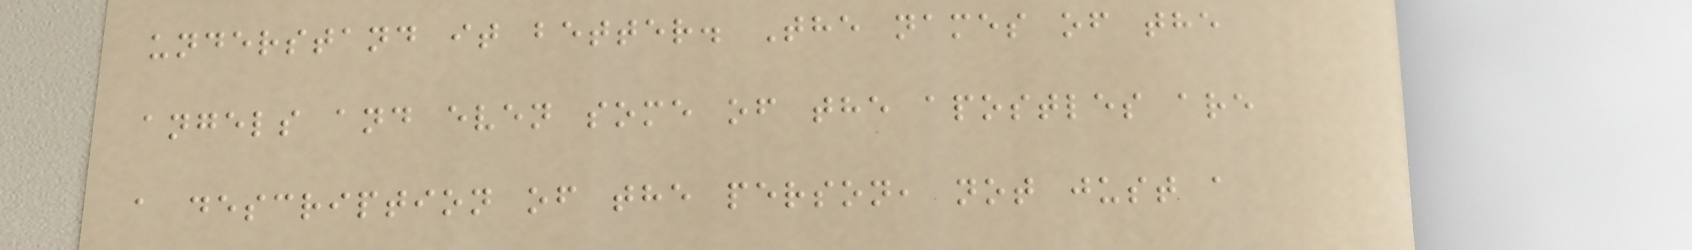understand it better. The names of the
angels and even some of the apostles are
a description of the person, not just a
